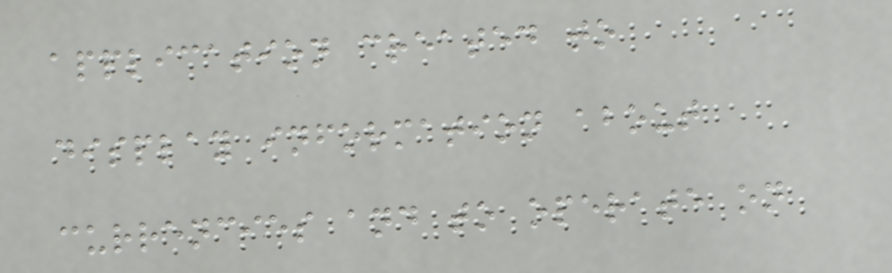application created to
display information about
currencies and to operate on
